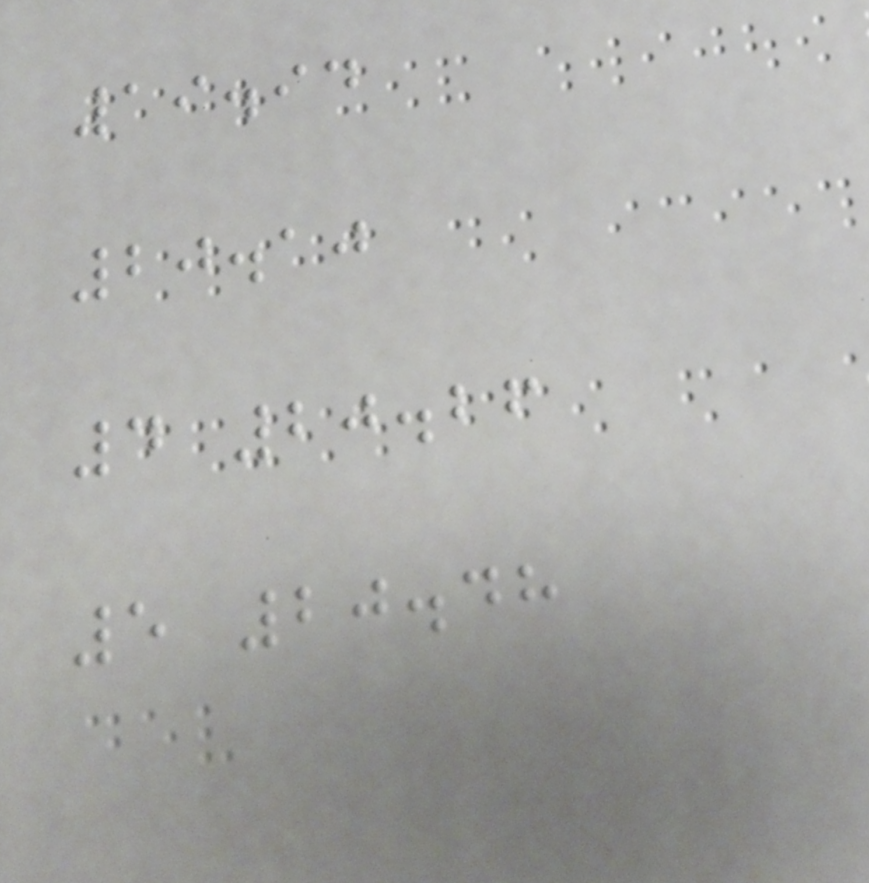19.94
20.10
4 20.26
5 20.48
